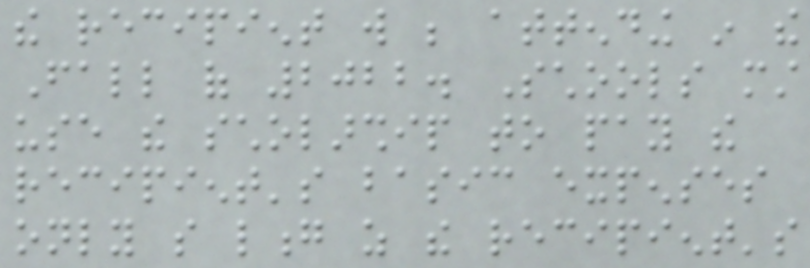the recipient will be attending in the
Fall of 2022. Schools must
use the scholarship to pay the
recipient's basic expenses
only so long as the recipient's
